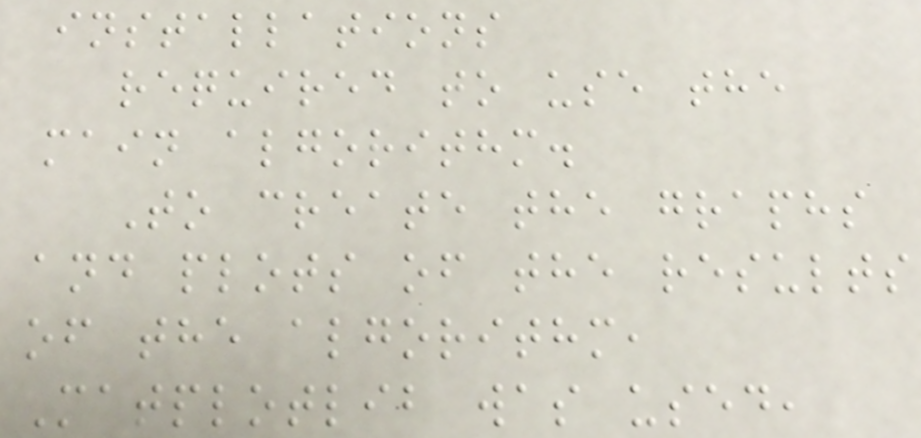installations
required to use the
main algorithm.
To create the graphs
and plots of the results
of the algorithm,
Matplotlib was used,
